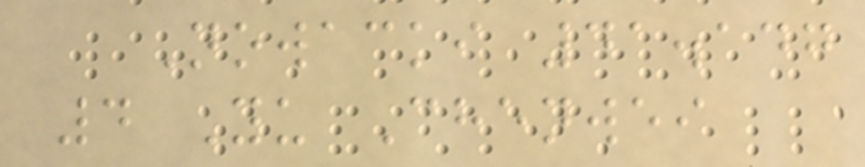Nowacki 41.147
4 Yu Chenwei
